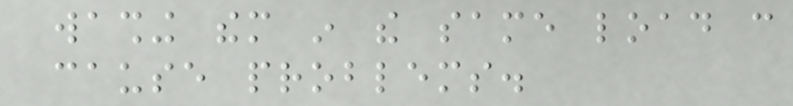washing them in the same load can
cause problems.
